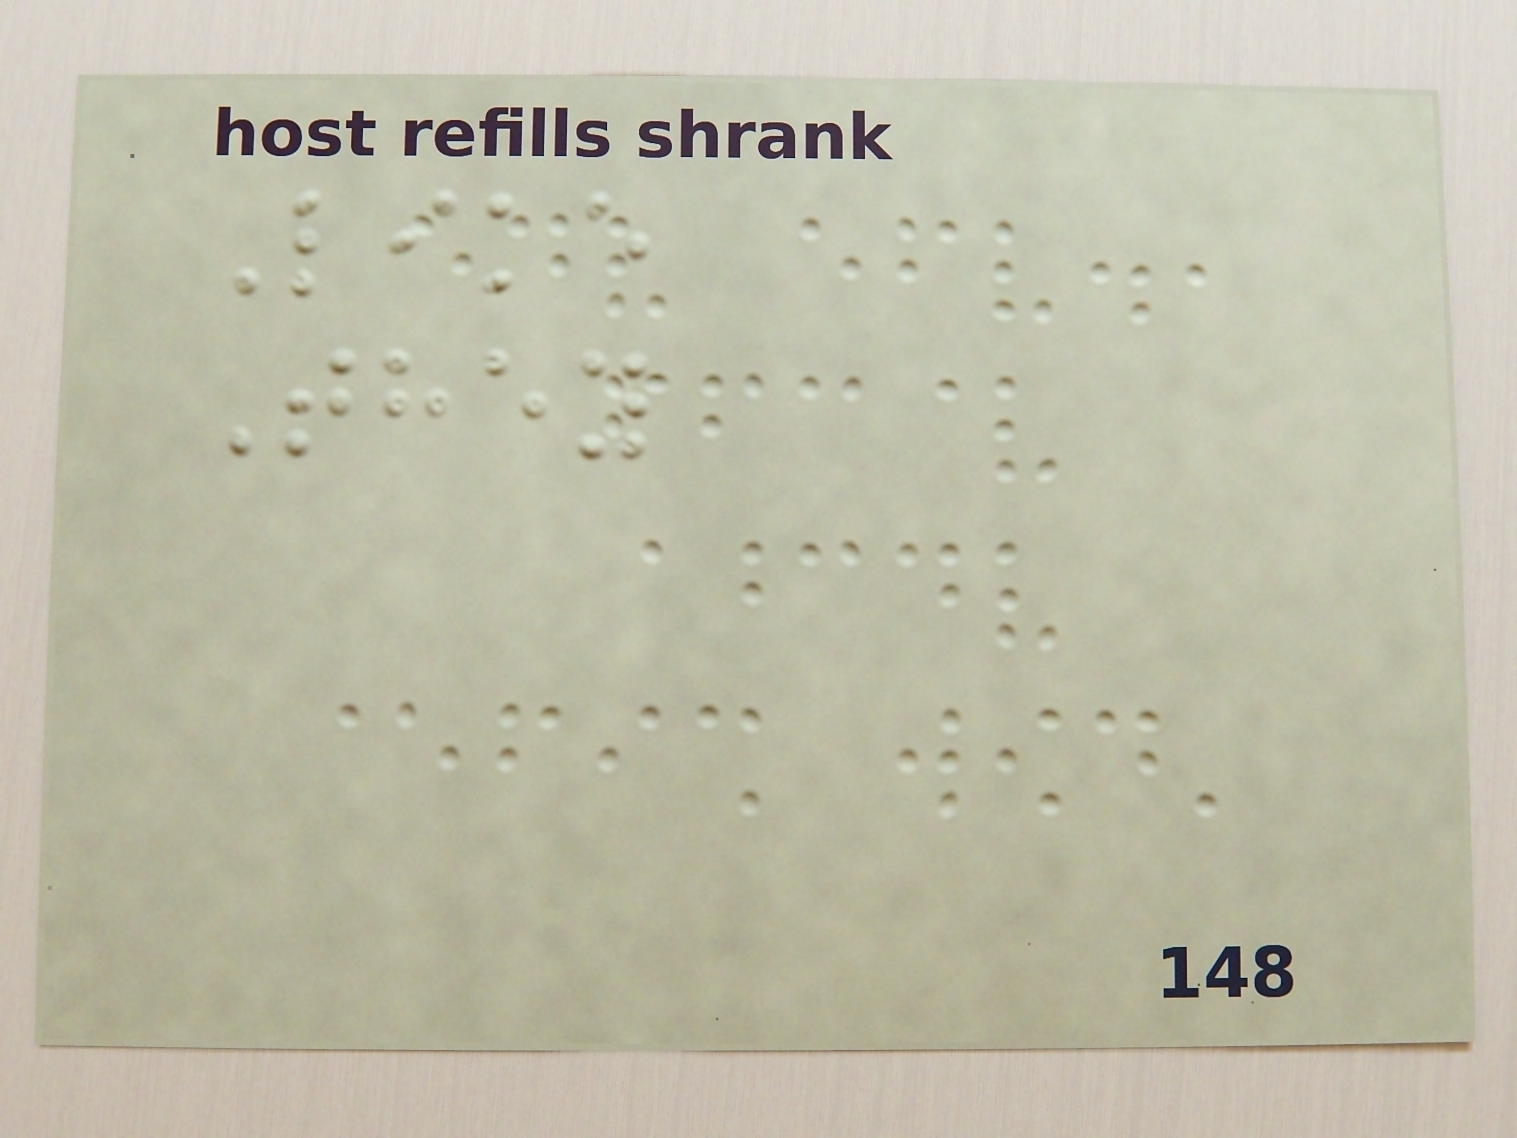Like
They
